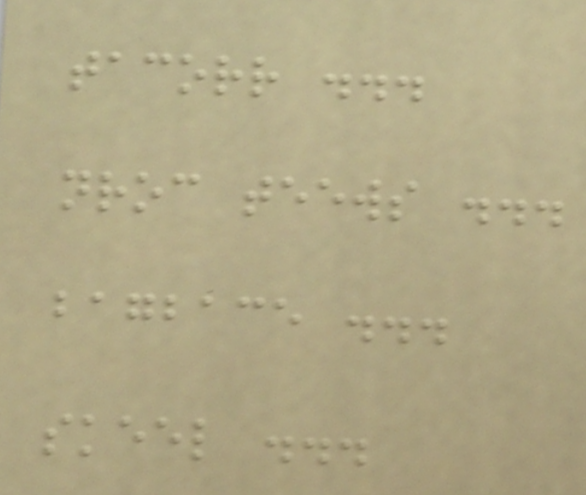tacorr ...
nroc teews ...
bagbace ...
skeel ...
